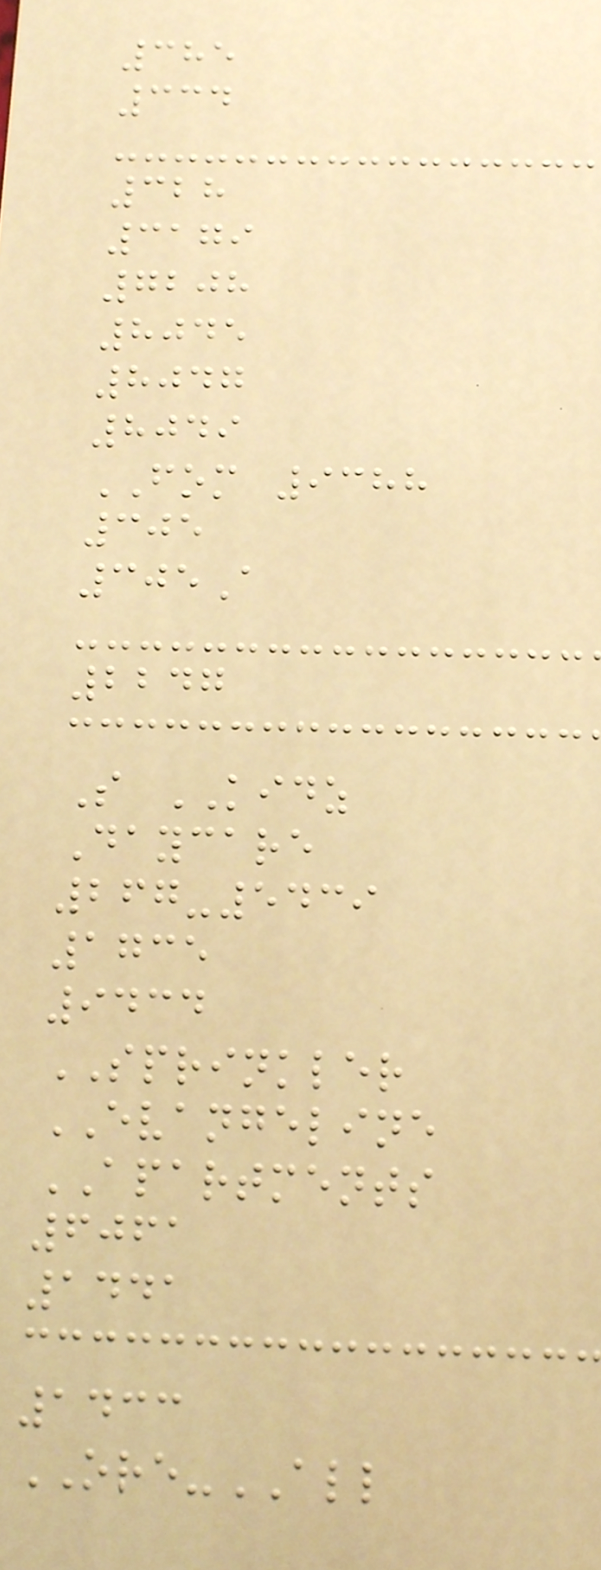385
334
328
3179
7208
8045
8047
8049
FOM 9388
305
305A
2247
S KIDZ
Daycare
267-5439
1735
9434
SPRINKLER
EVANGELINE
APARTMENTS
6061
1441
1433
ORE-ALL
